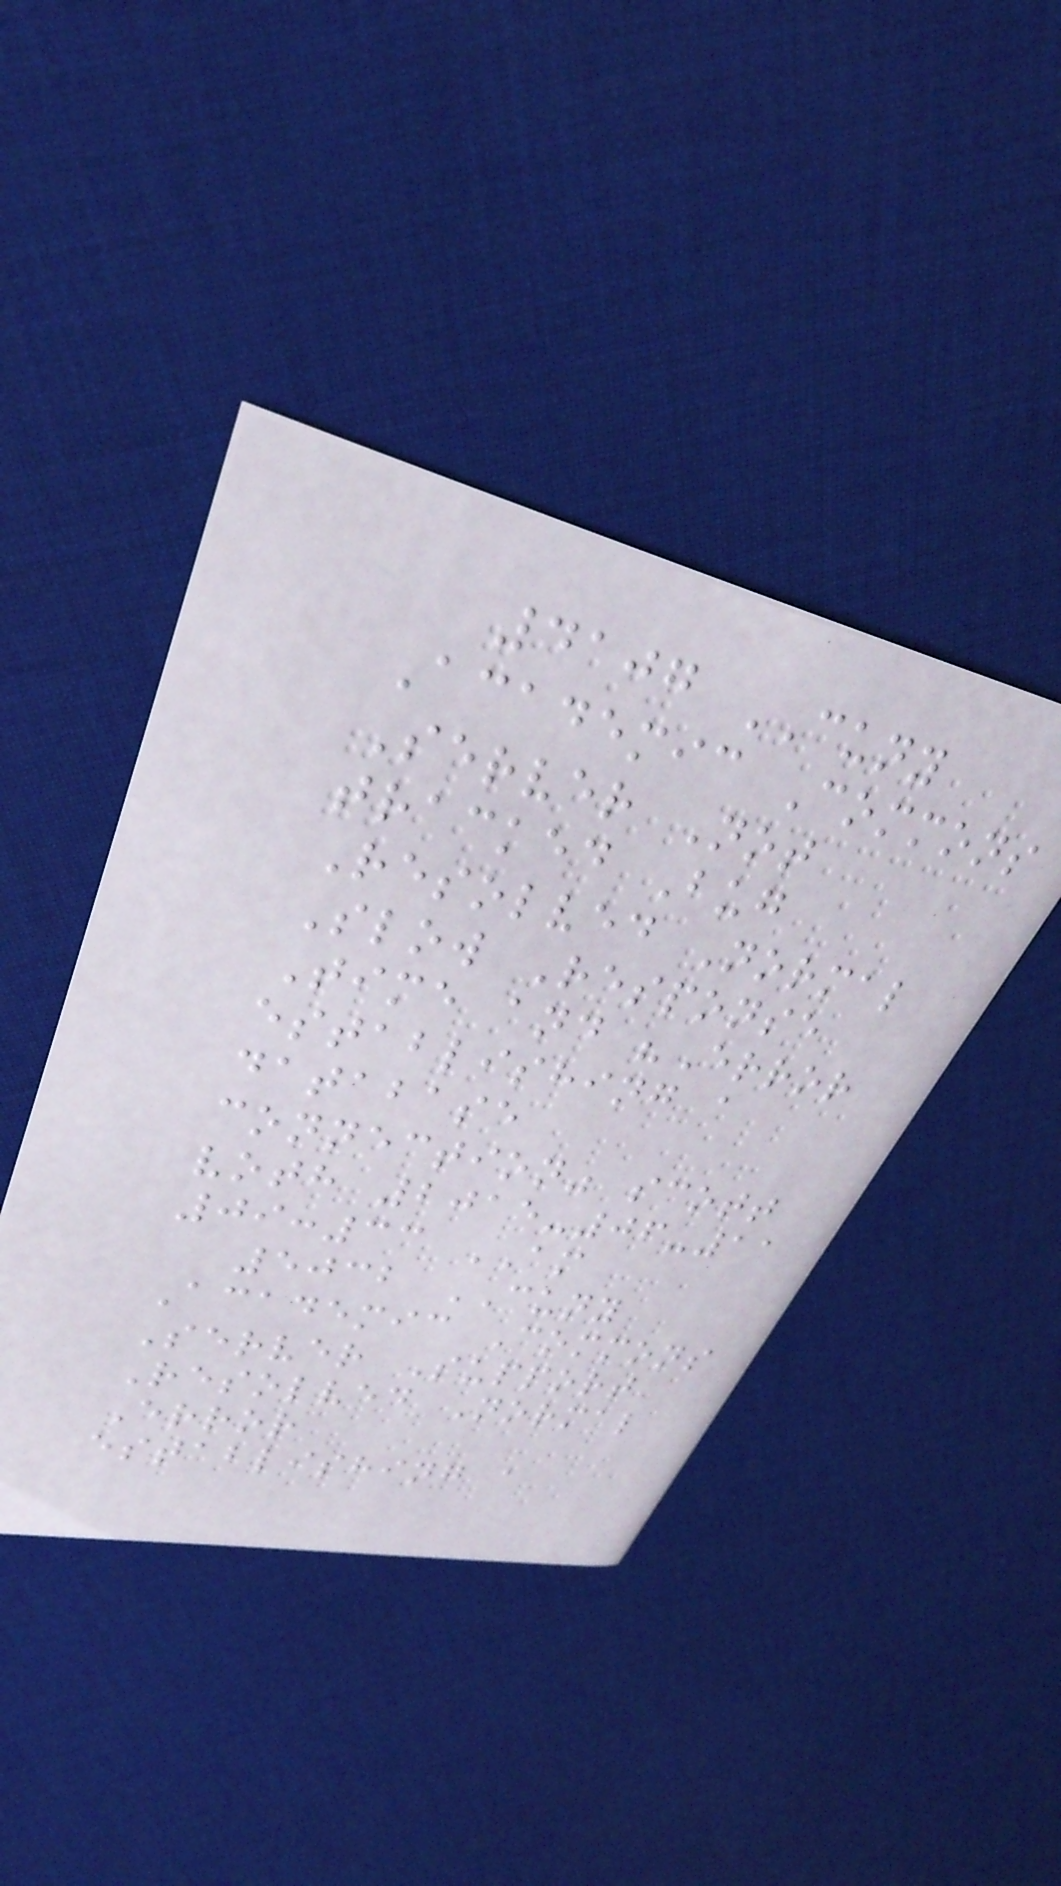4107 CUNY
Academic Commons
Server Not
tracked Bug
Resolved Normal
Slow Response
Time and "Error
establishing a
database
connection" scott
voth 2015-06-11
09:33 AM
5032 CUNY
Academic Commons
Server Support
Resolved Normal
Error
establishing a
